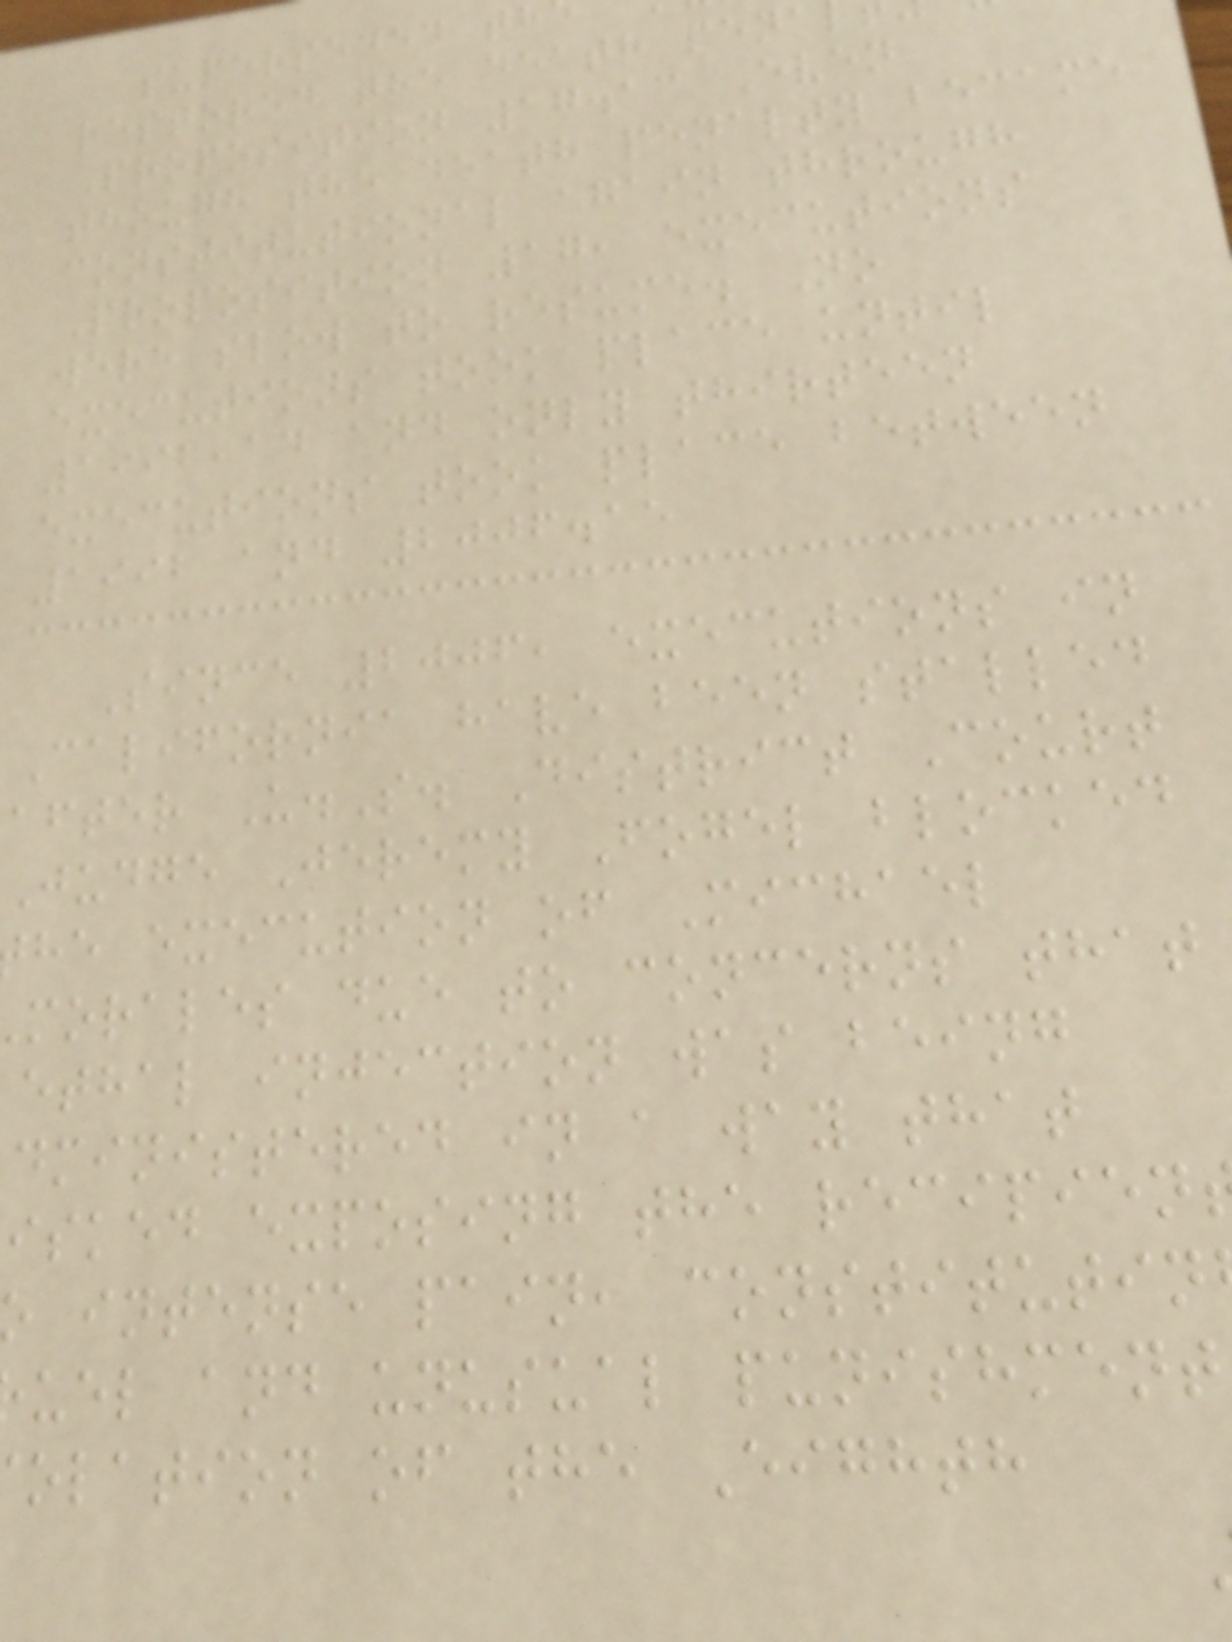superseded th
restored the death pena
Proposition 17.13 Even
though the death penalty became
constitutional again through
Proposition 17, executions
were slow to resume. No
executions took place until
1992,14 and only thirteen
executions took place between
1992 and 2006.15
Since 2006, executions in
California have been stalled
after U.S. District Court
Judge Jeremy Fogel blocked
he execution of Michael
morales due to concerns that
ethal injection was being
dministered in a way that
isked exposing the recipien
intense pain, constitutin
uel and unusual punishment
olation of the Eighth
